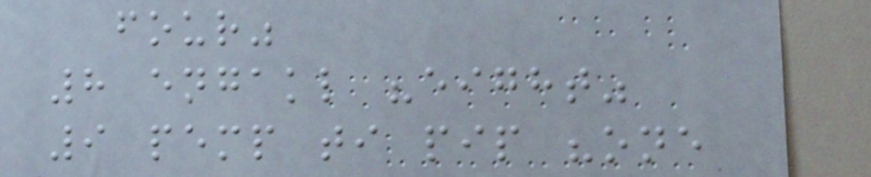four"
8 engakl "eight"
9 pemp ti pip "one
